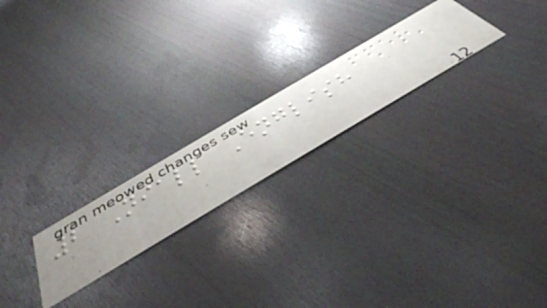2 Niall English
